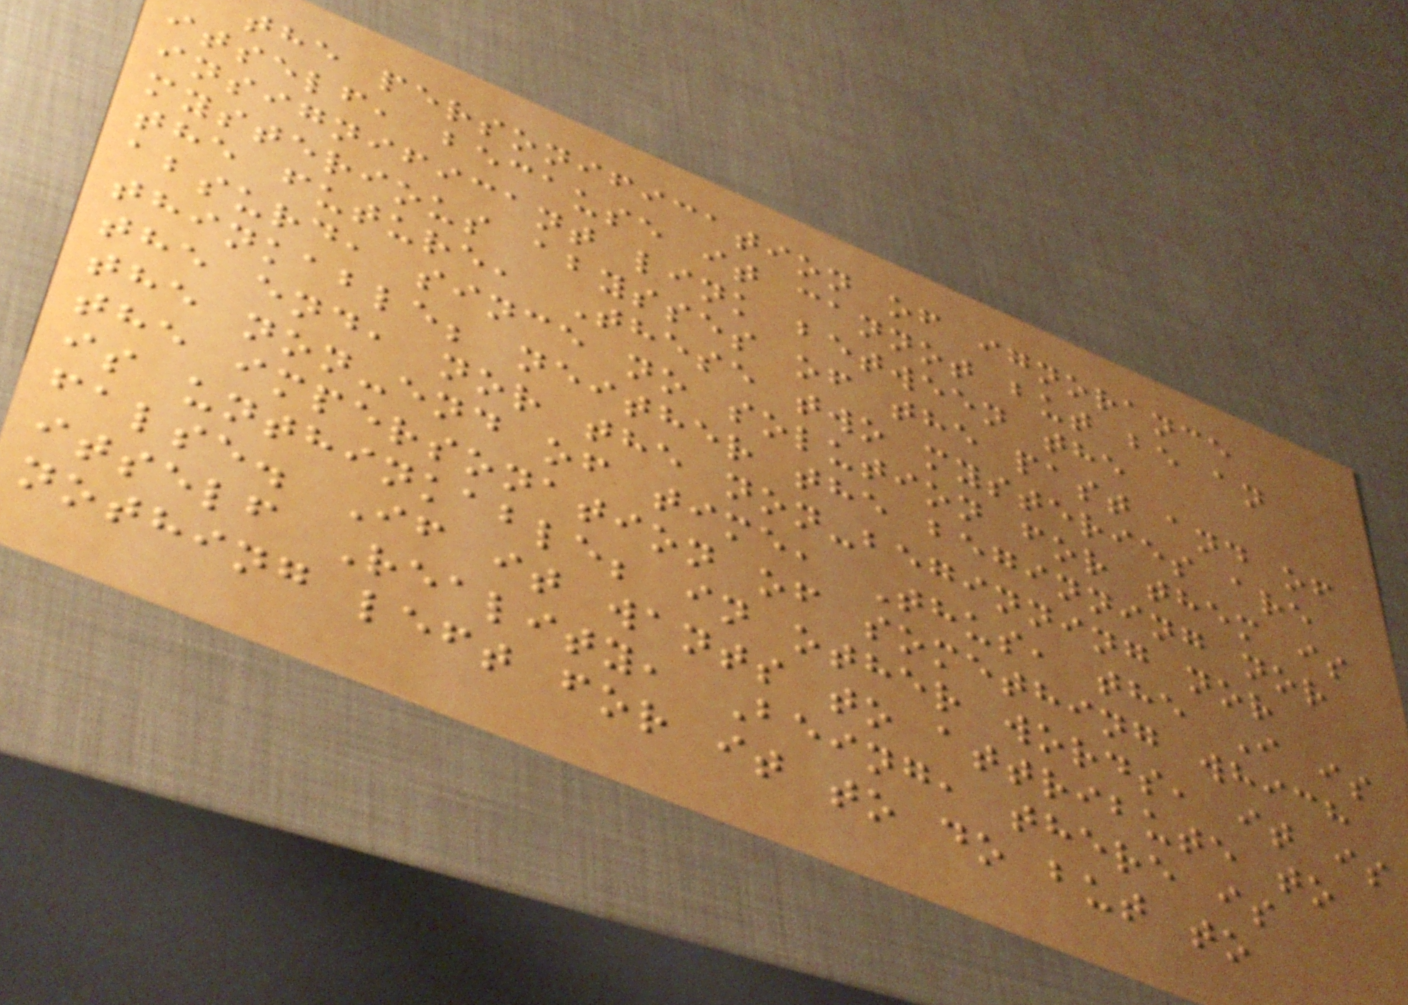the personification of ignorance
itself, because it cannot but be an
insignificant link between the
mysterious abysses of the past and of
the future, These two mysteries are
absurd, since no solution for them is
thinkable; neither the beginning nor
the end, nor the non-beginning nor
the non-end of time, Thus, the I is
the impersonation of something which
is unthinkable; in other words, it is
false. If it wants to attribute to
itself Reality, Being, there is
nothing left for it to do but to
